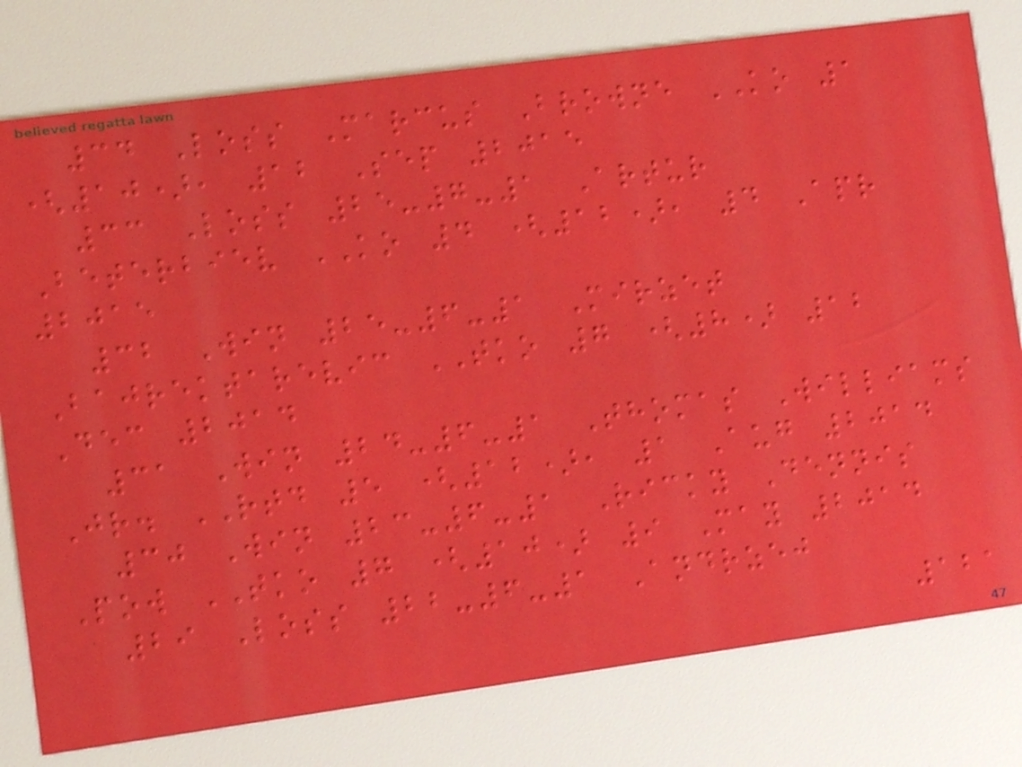34 Loss Marcus Browne KO 1
(10), 12 Sep 2015
33 Loss 25-7-1 Artur
Beterbiev KO 4 (12), 4 Apr
2015
32 Win 25-6-1 Mirzet
Bajrektarevic TKO 7 (8) 12
Dec 2014
31 Win 24-6-1 Thomas Williams
Jr. RTD 5 (12), 1 Aug 2014
30 Win 23-6-1 Ricky Dennis
Pow TKO 7 (10) 9 May 2014
29 Loss 22-6-1 Andrzej
121
